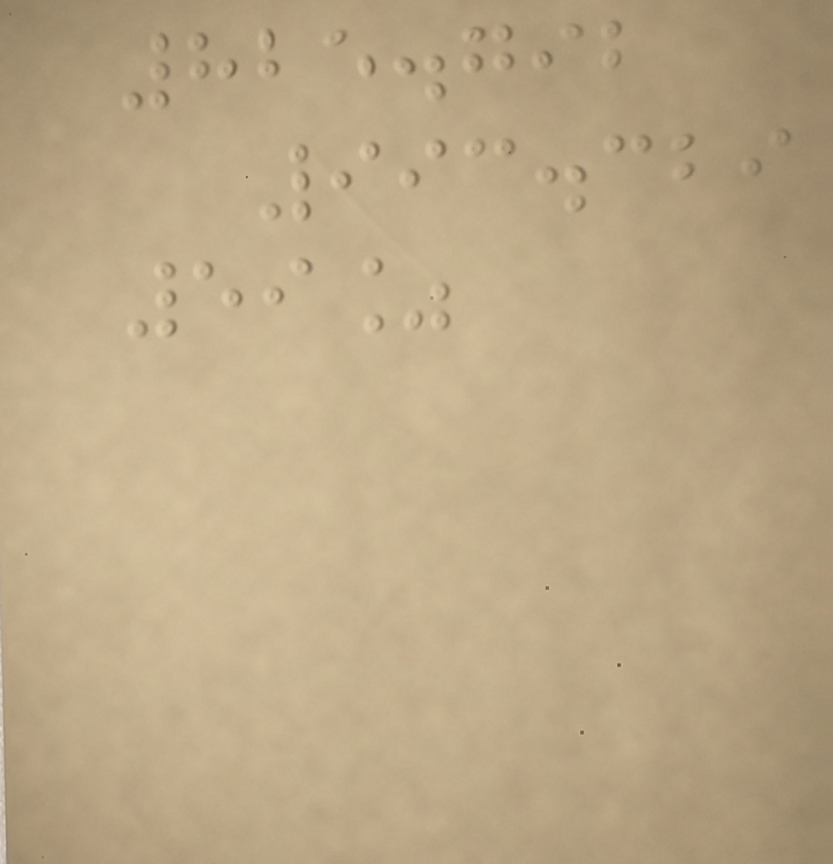825.792
993.329
59%
